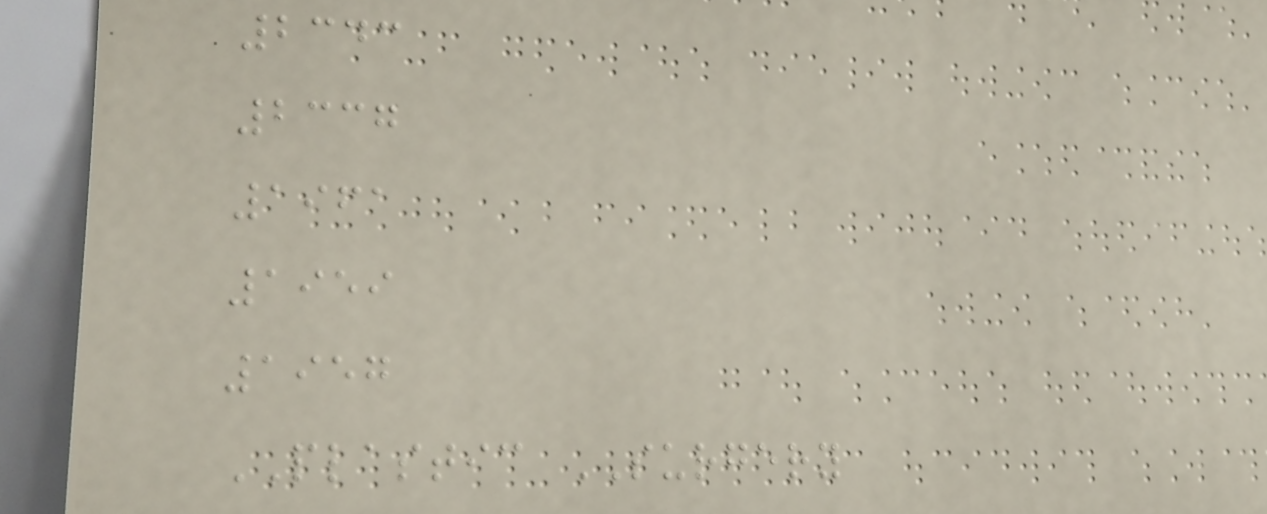2343
2337
1961
1959
1957
PLASTIC SURGERY
